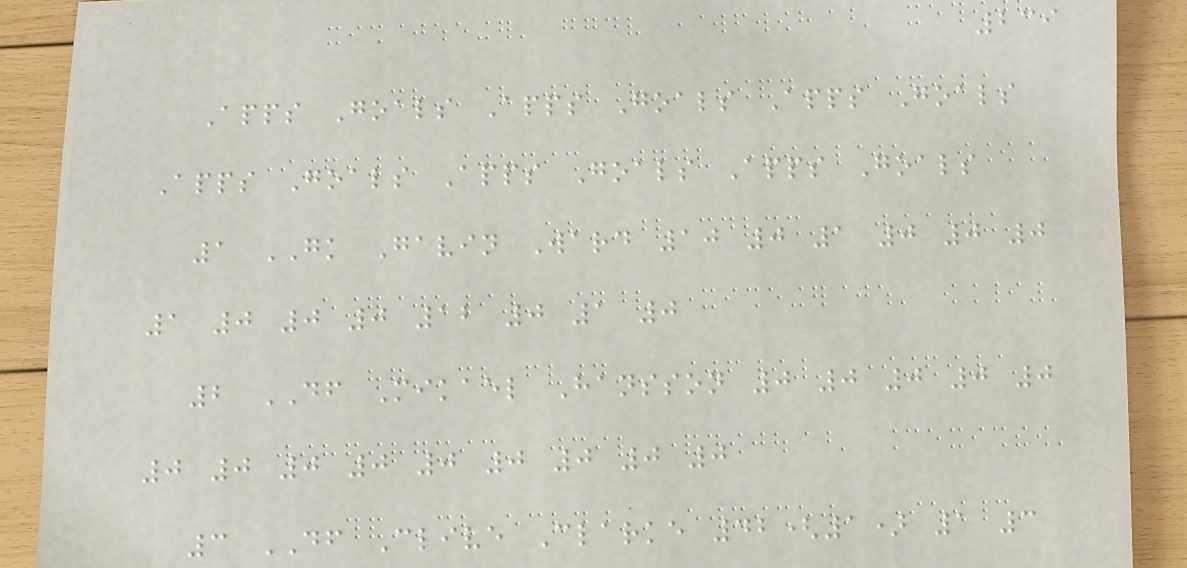239
Apps Goals Apps Goals Apps Goals
Apps Goals Apps Goals Apps Goals
1 GK Gavin Ward 10 0 1 0 0 0
1 0 0 0 12 0 1 0
2 DF Mikael Hansson 0 0 0 0 0
0 0 0 0 0 0 0 0 0
3 DF Clive Clarke 42(1) 1 3
